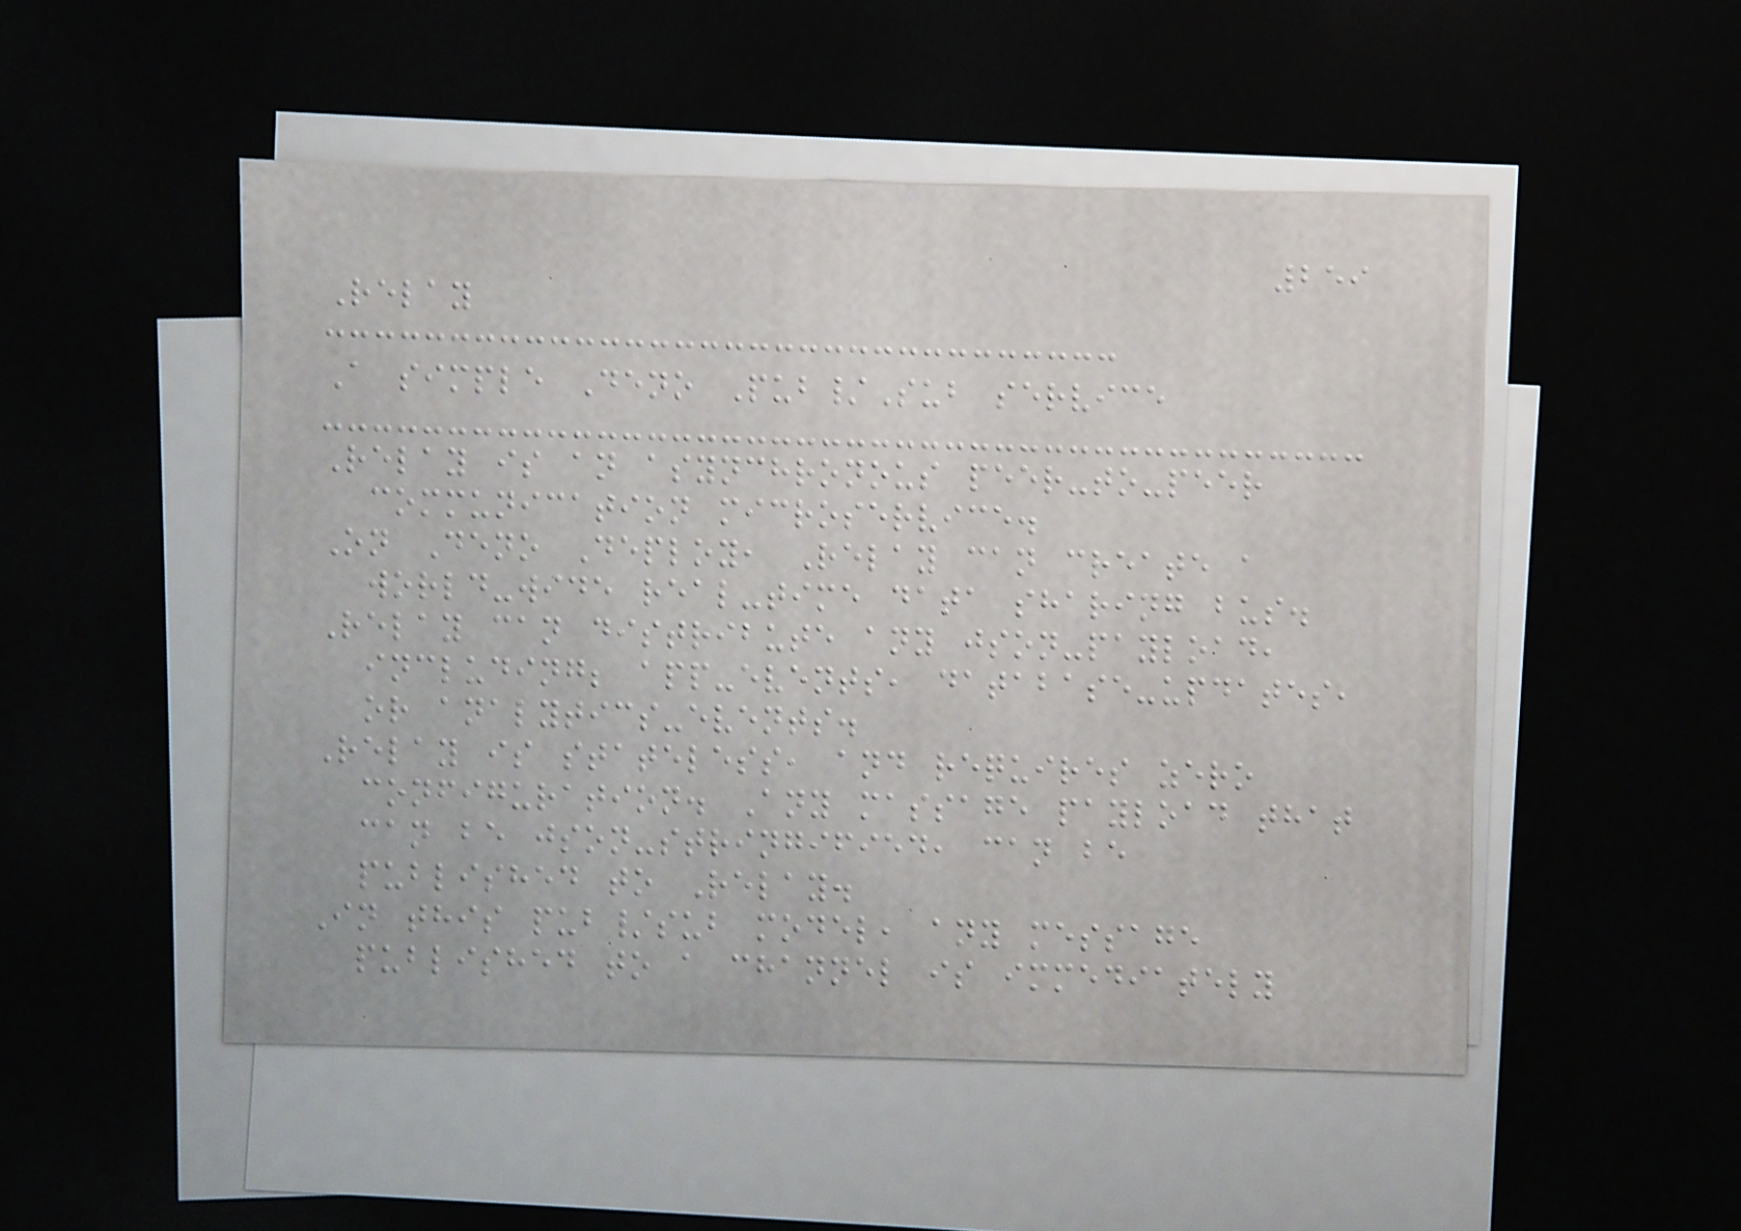259
Relay
A simple Deno Pub/Sub service
Relay is an asynchronous peer-to-peer
communication microservice.
On Deno Deploy, Relay can create a
world-wide real-time data sharing bus.
Relay can distribute any json-payload,
including; app-events, database-updates,
or analytics-events.
Relay is stateless, and requires zero
configuration. Any massage payload that
can be json-stringified, can be
published to Relay.
In this pub/sub model, any message
published to a channel is immediately
